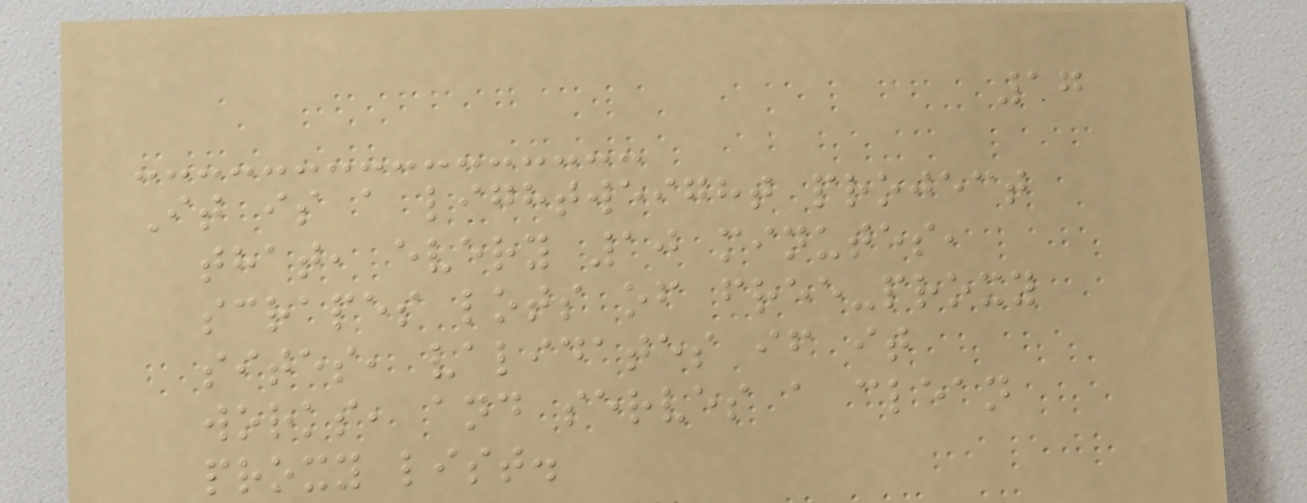17
It is a lightweight project
that, every 10 minutes,
scrapes lots of free-proxy
sites, validates if it
works, and serves a clean
proxy list.
